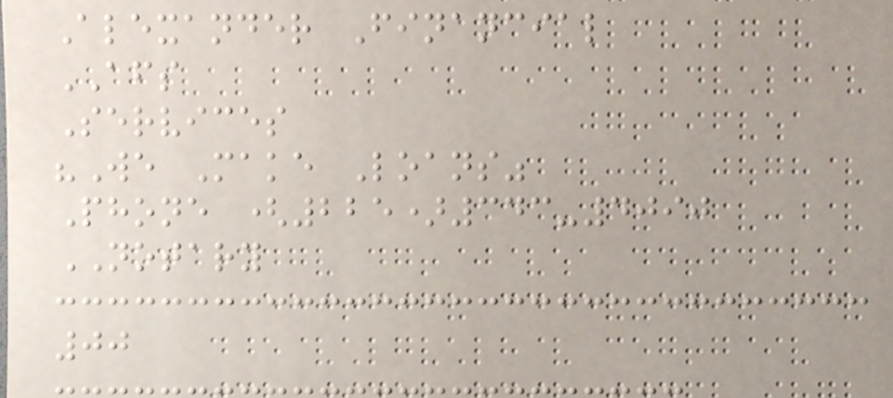Alexander Financial
AFS
Services
"We Make Loans"
Phone (225)343-4090
NOTARY
00
